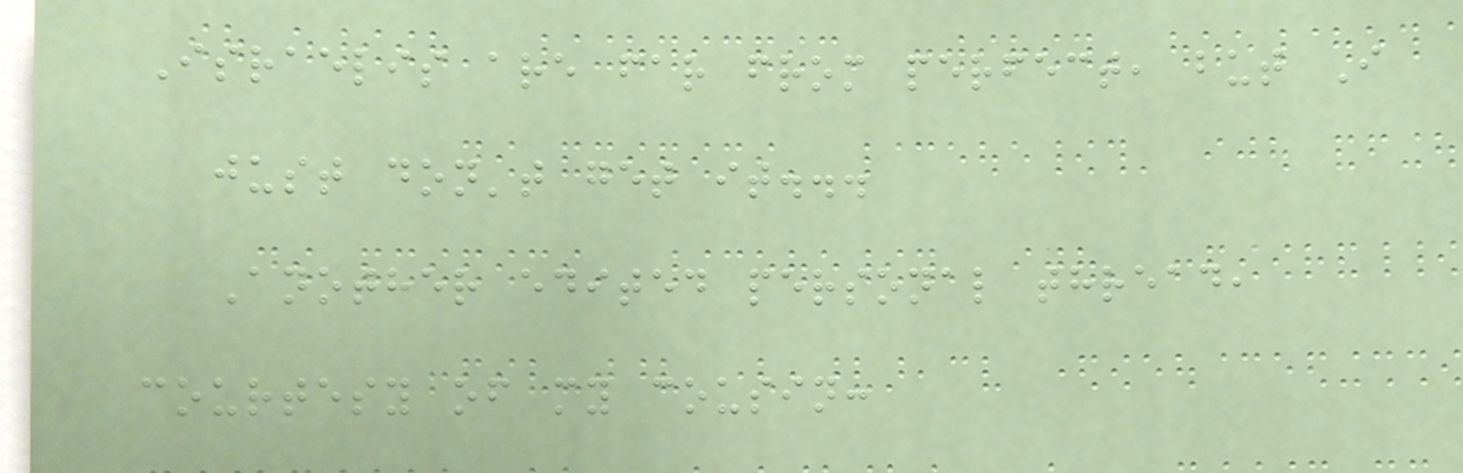Israelis are far from perfect, but I
just don't get it...
Another edited personal thread,
courtesy of my cousin:
